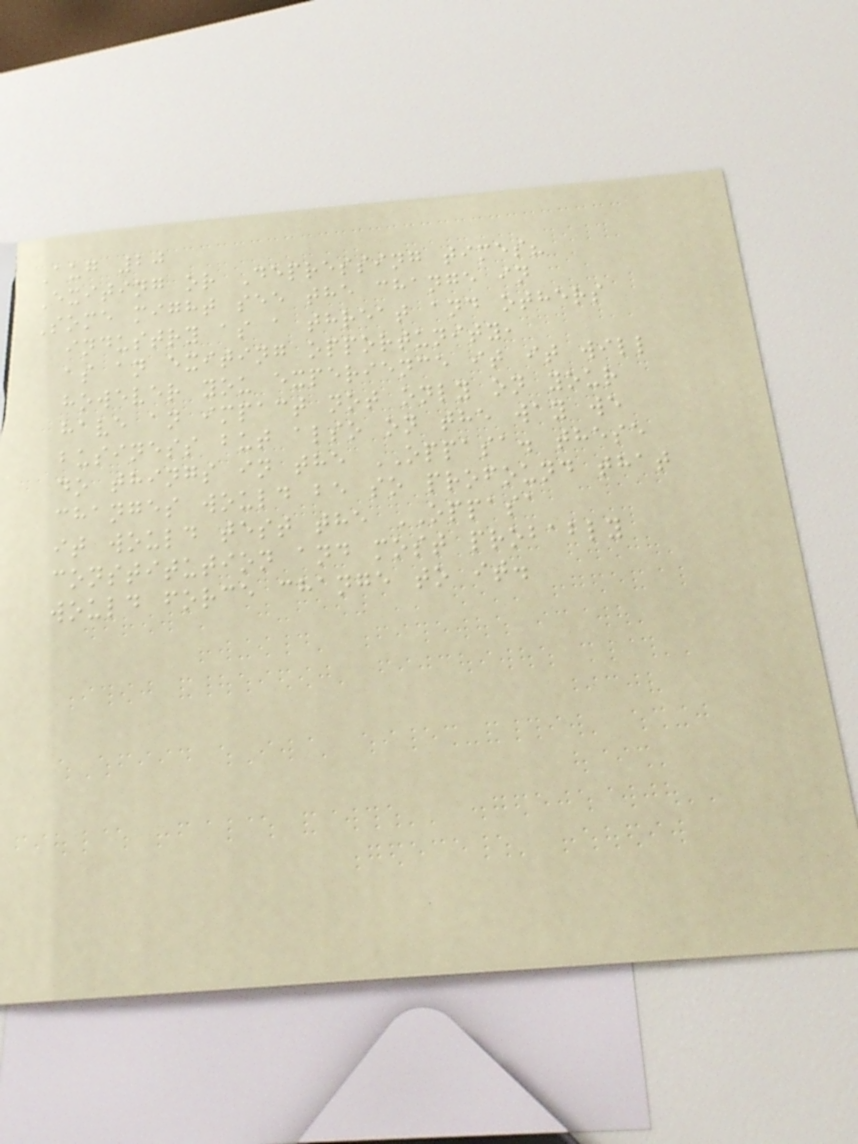Aug 20
Exiting or Depressing times?
Some might see the change in
industry as a threat and others
as an exiting opportunity,
however you experience it it will
have an impact not only on your
business but also on the way we
do things in the OPPASA. these
changes would be so profound that
it would test the OPPASA
constitution and most probably
would force change to it.
